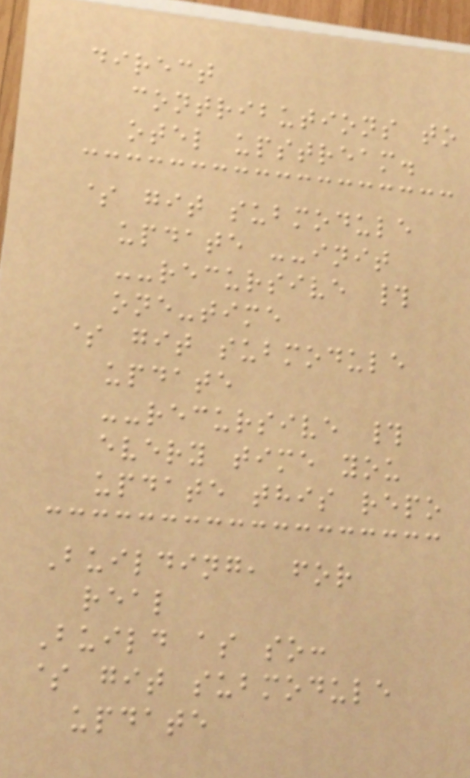direct
contributions to
otel upstream.
$ git submodule
update --init
--recursive #
one-time
$ git submodule
update
--recursive #
every time you
update this repo
Building, for
real
Build as so:
$ git submodule
update
